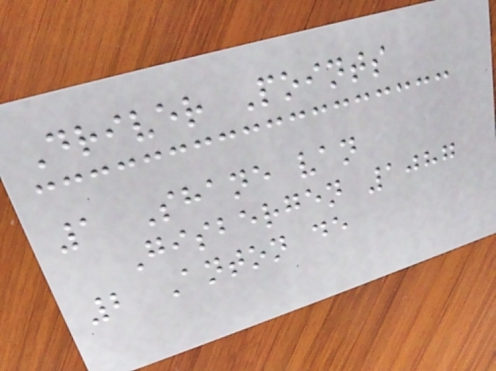Driver Points
1 Shane van
Gisbergen 1087
2 Anton de
